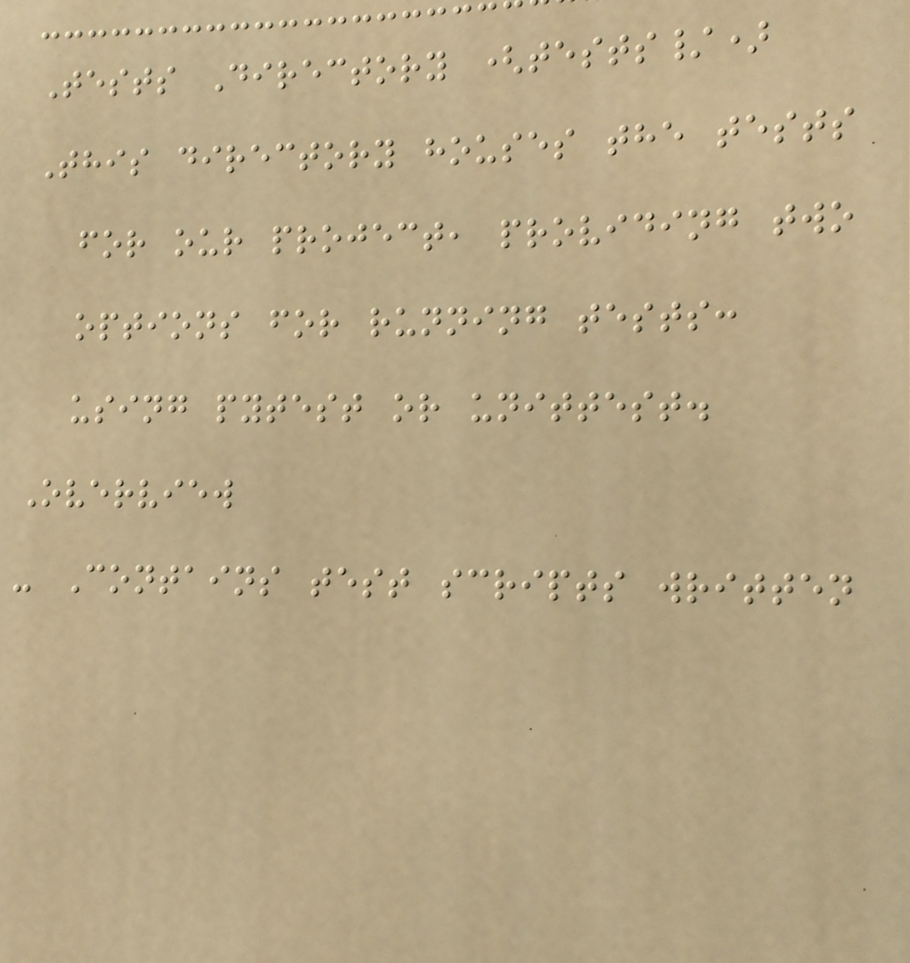Tests Directory (tests/)
This directory houses the tests
for our project, providing two
options for running tests:
using pytest or unittest.
Overview
- Contains test scripts written
